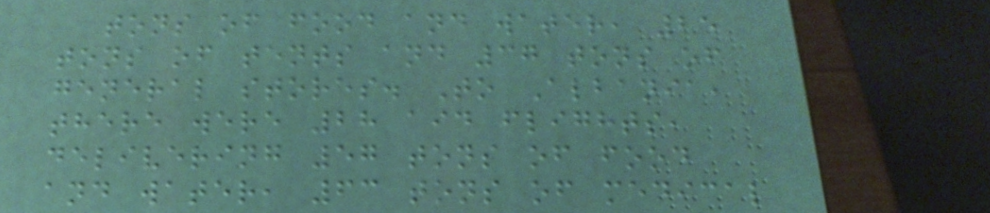tons of food and water, 25
tons of tents and 37 tons of
general stores. To Albania,
there were 28 aid flights,
delivering 57 tons of food
and water, 63 tons of medical
